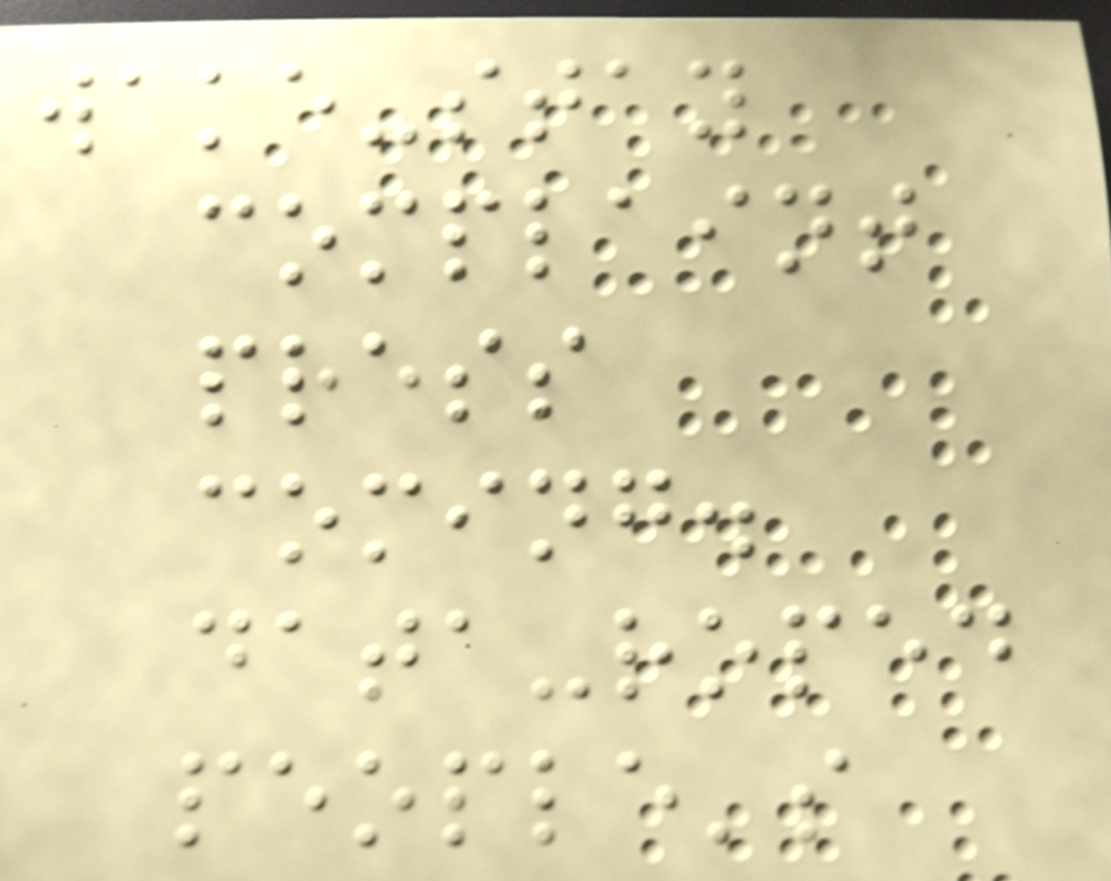wake-stay
complaint
press
coming.
data-roped
people's
